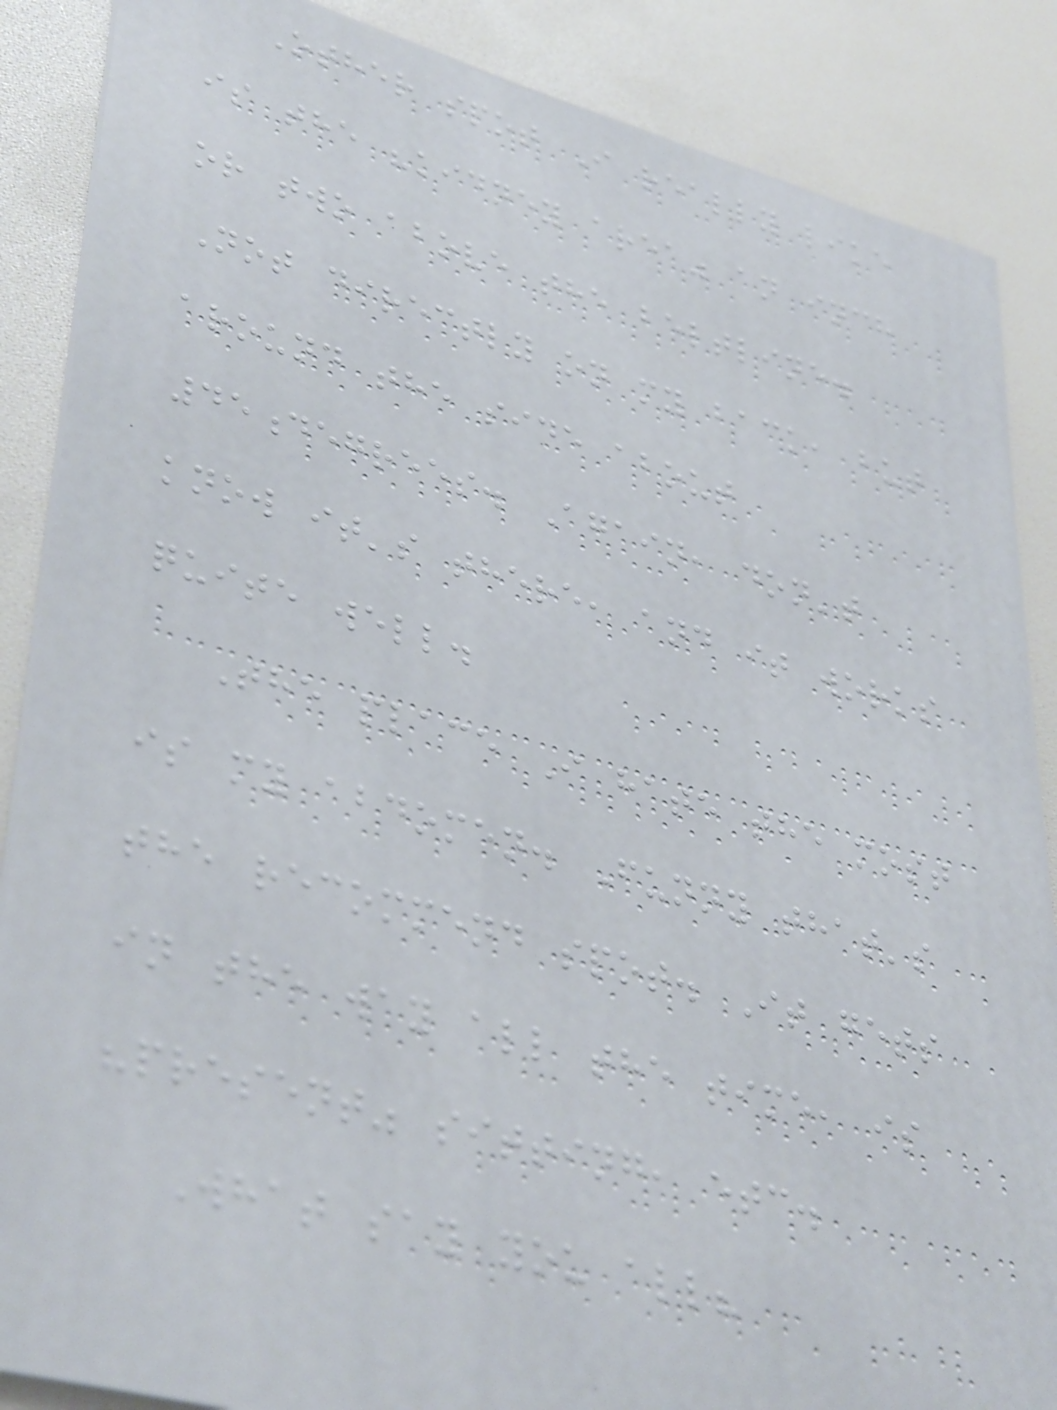Other spot I really like
is the "kidney area" an inch
or two above the beltline.
Not directly on my back, but
around the side about
45degrees. Again, don't
know it's there, and it works
quite well.
The place I hate the most
is my abdomen. Funny that's
the recommend spot. It gets
in the way all the time, is
"present" sitting, etc.
What say you all?
